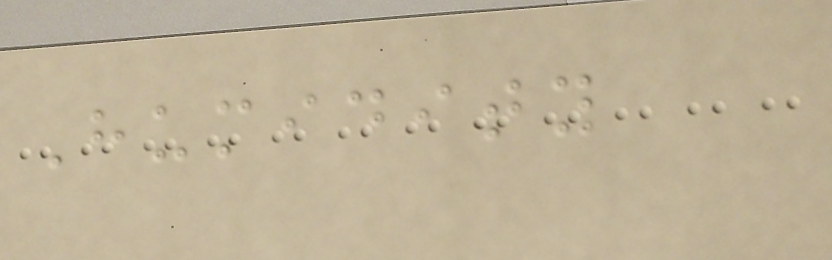Humidity
